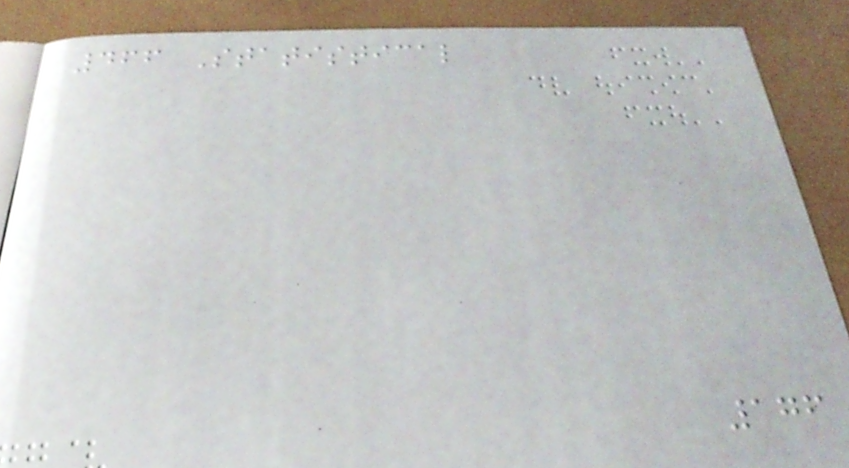466 Statistical
176
